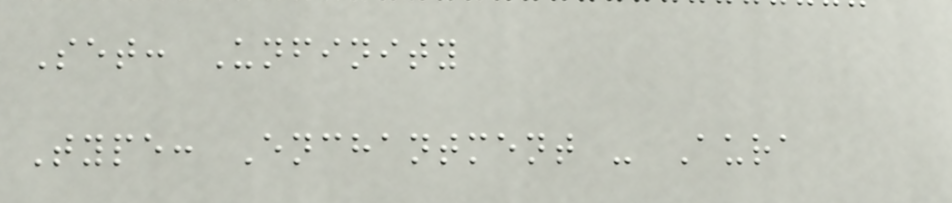Set: Unfinity
Type: Enchantment - Aura
